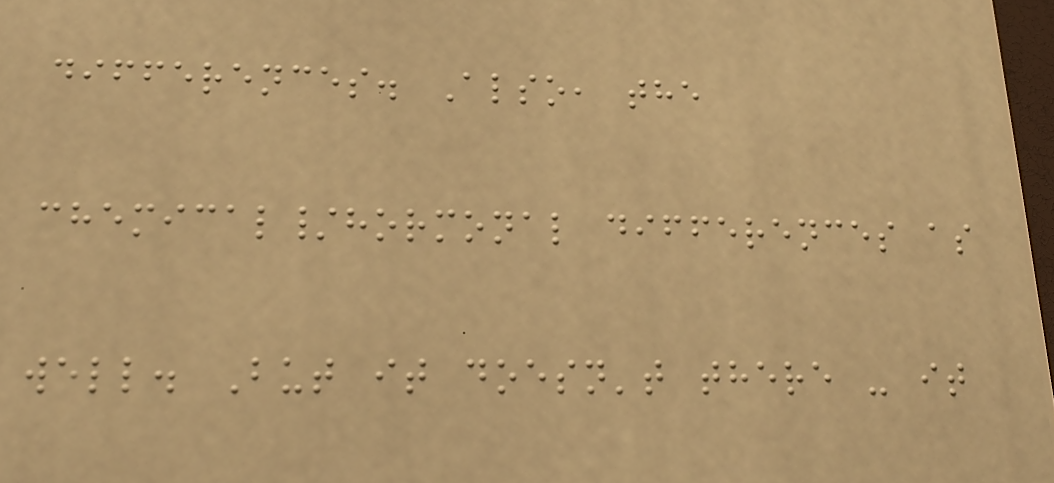differences. Also, the
chemical/hormonal differences as
well. But it doesn't there - it
